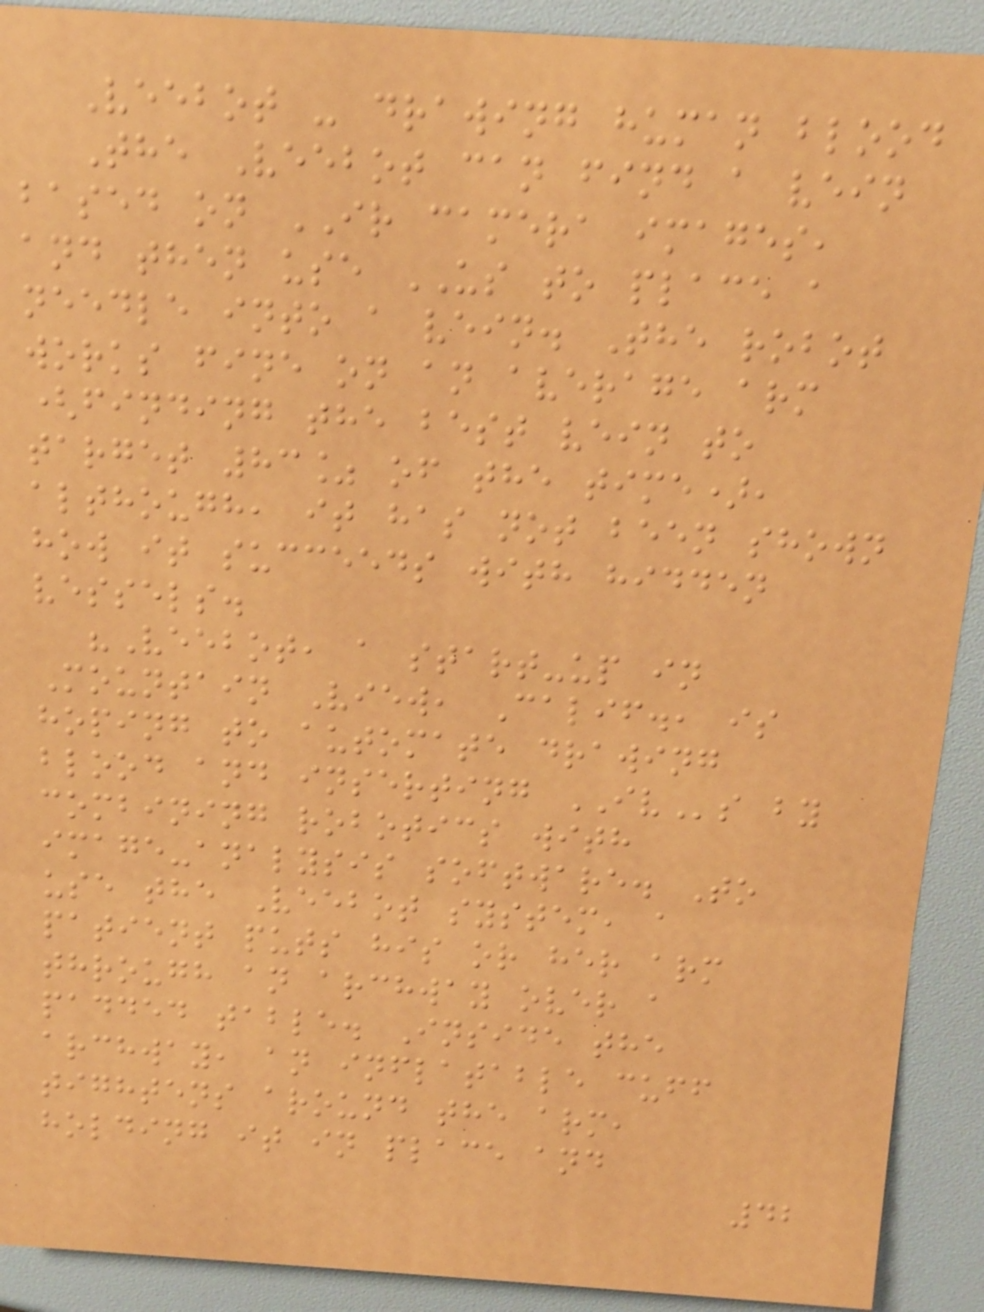Veebot - drawing human blood
The Veebot can find a vein
based on IR camera images,
and then use US to place a
needle into a vein. The robot
works fine on an average arm
(finding the best vein to
target 83% of the time),
although, it has not been shown
how it succeeds with hidden
vessels.
"Veebot, a start-up in
Mountain View, Calif., is
hoping to automate drawing
blood and inserting IVs by
combining robotics with
image-analysis software. To
use the Veebot system, a
patient puts his or her arm
through an archway over a
padded table. Inside the
archway, an inflatable cuff
tightens around the arm,
holding it in place and
42
